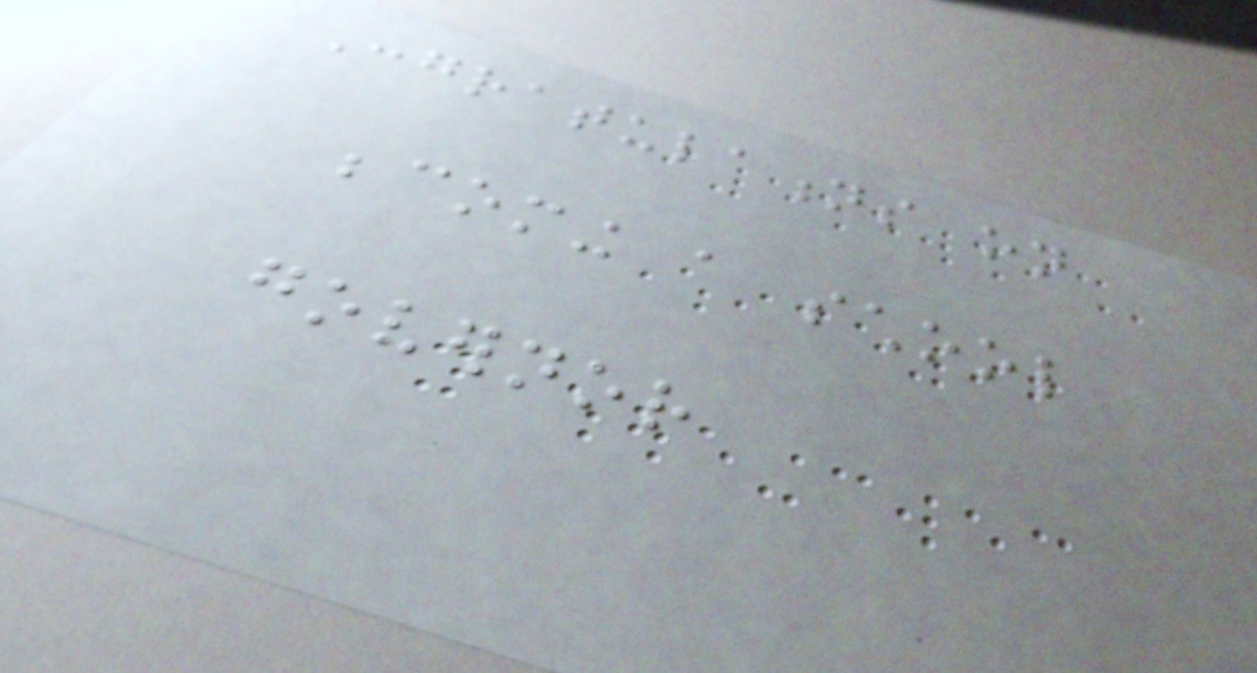Congratulations on
becoming a school
governor
